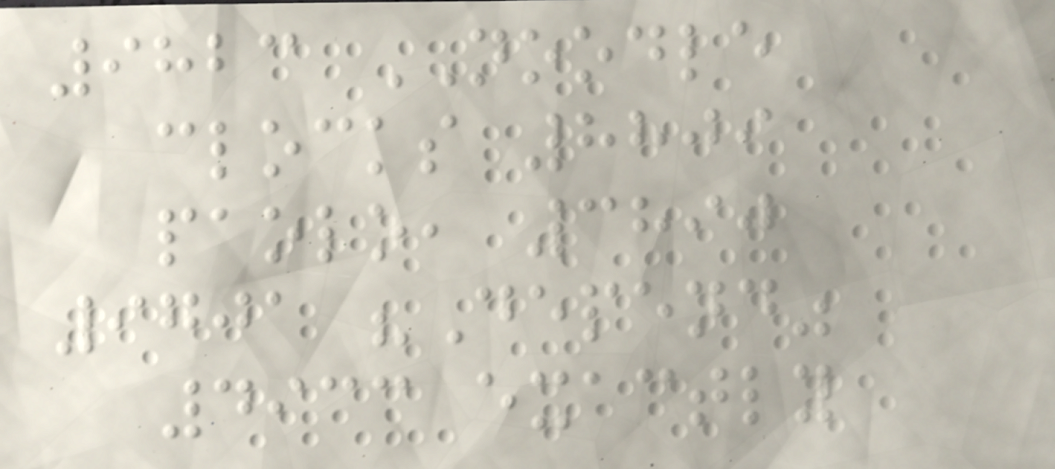9823 NOODLE
clocks 8809
paolo, 3890
9701 "Depend"
4933 exactly
